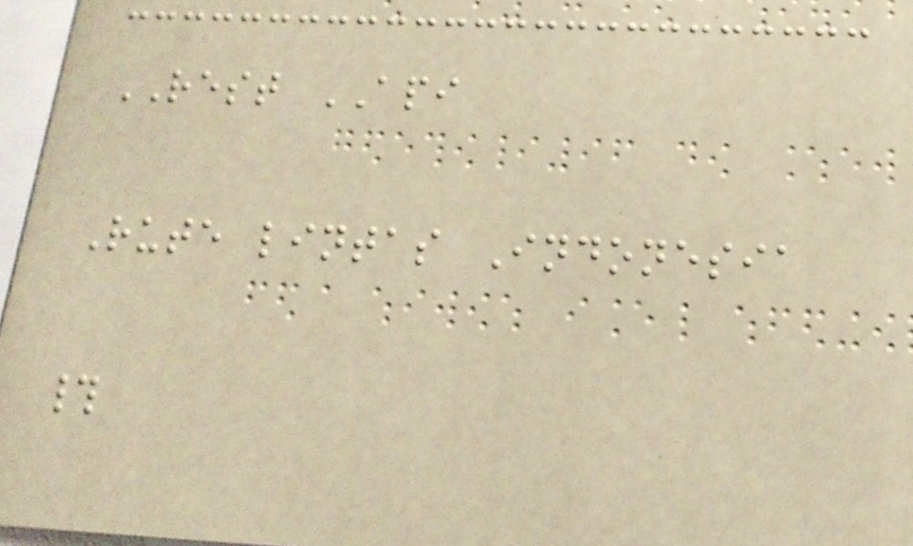REST API
Rute lintas Indonesia
#
